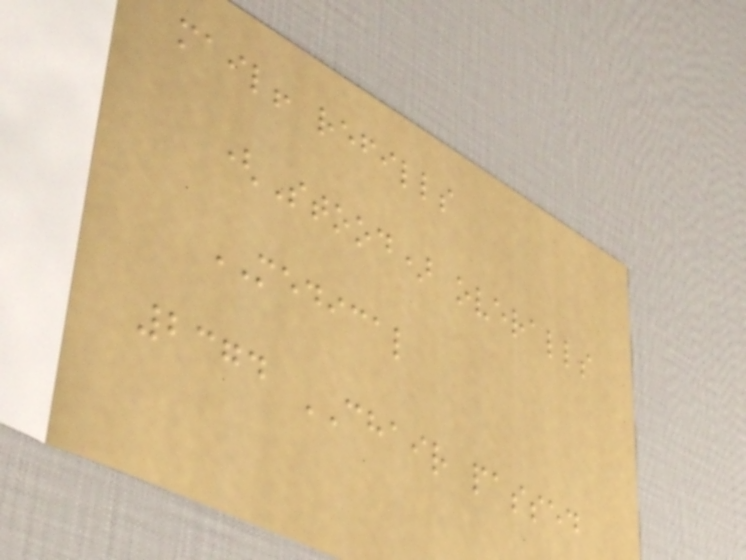mail! refills
(Stood) overalls
MEDICAL
2374 CHAIR passed
